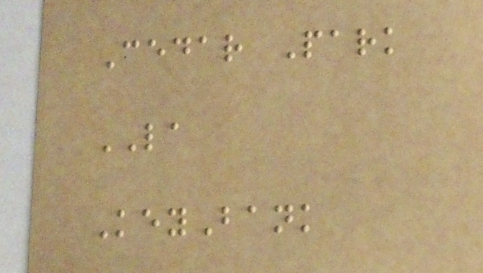Cedar Park
LA
KeyBank
